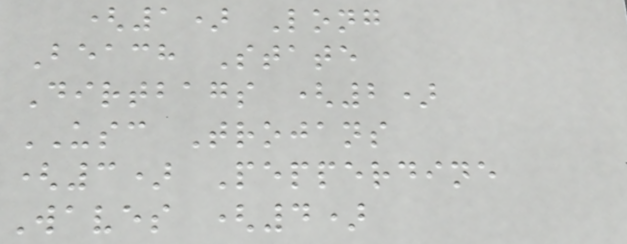(1) Long
Beach State
Dirtbags (2)
USC Trojans
(3) Pepperdine
Waves (4)
